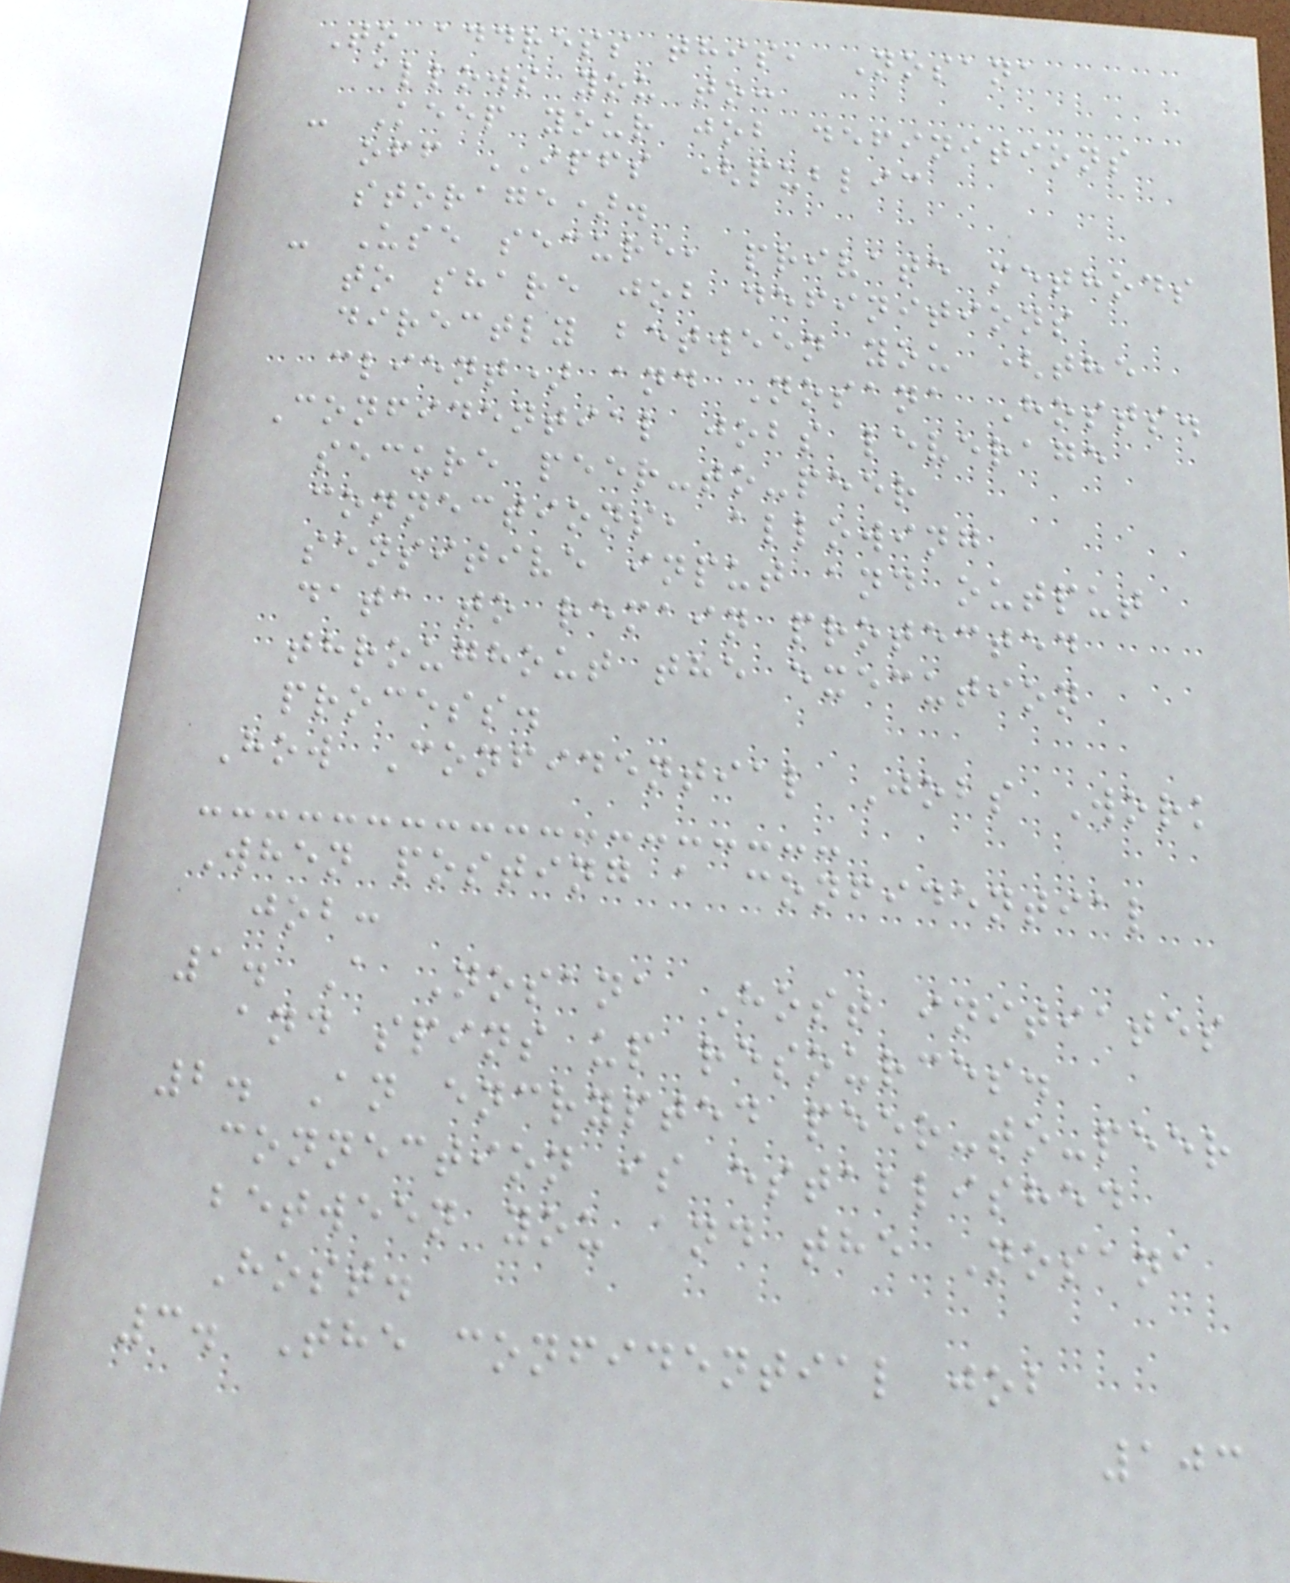To address this, Nosana
allows you to:
- Keep your job definitions
off IPFS (public
storage).
- Use secure, private methods
to share job definitions
directly between you (the
client) and Nosana Hosts.
Confidential jobs leverage
secure peer-to-peer
connections, allowing
sensitive input and output
data to remain protected
throughout the execution
process.
How Confidential Jobs Work
When posting a confidential
job:
1. A Nosana Host initiates
and spins up resources.
2. An encrypted peer-to-peer
connection is established
between you and the Nosana
Host.
3. The confidential job
103
